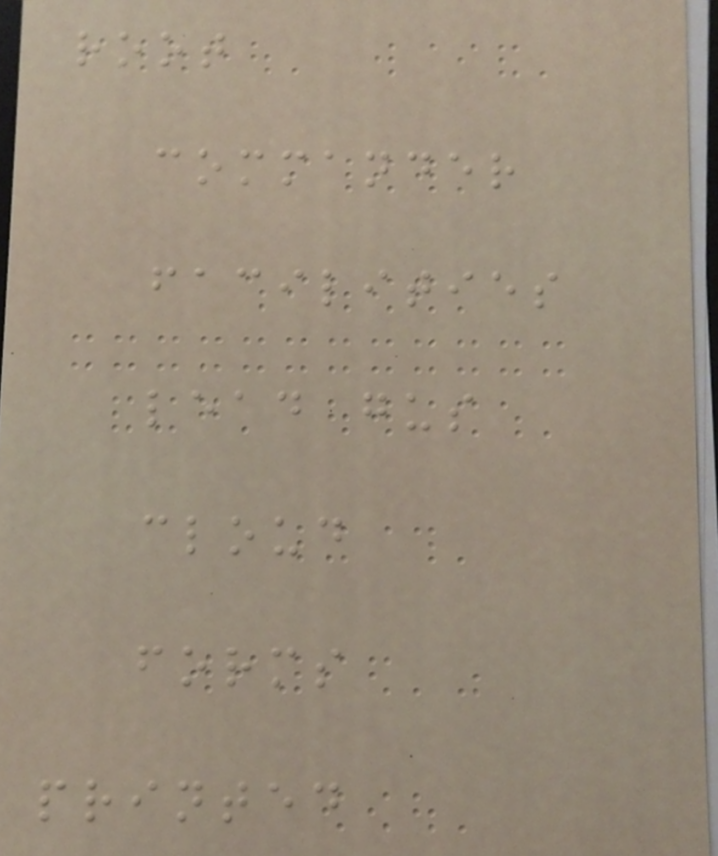root
commander
facilities
lead gus
cloud
forms
printed
